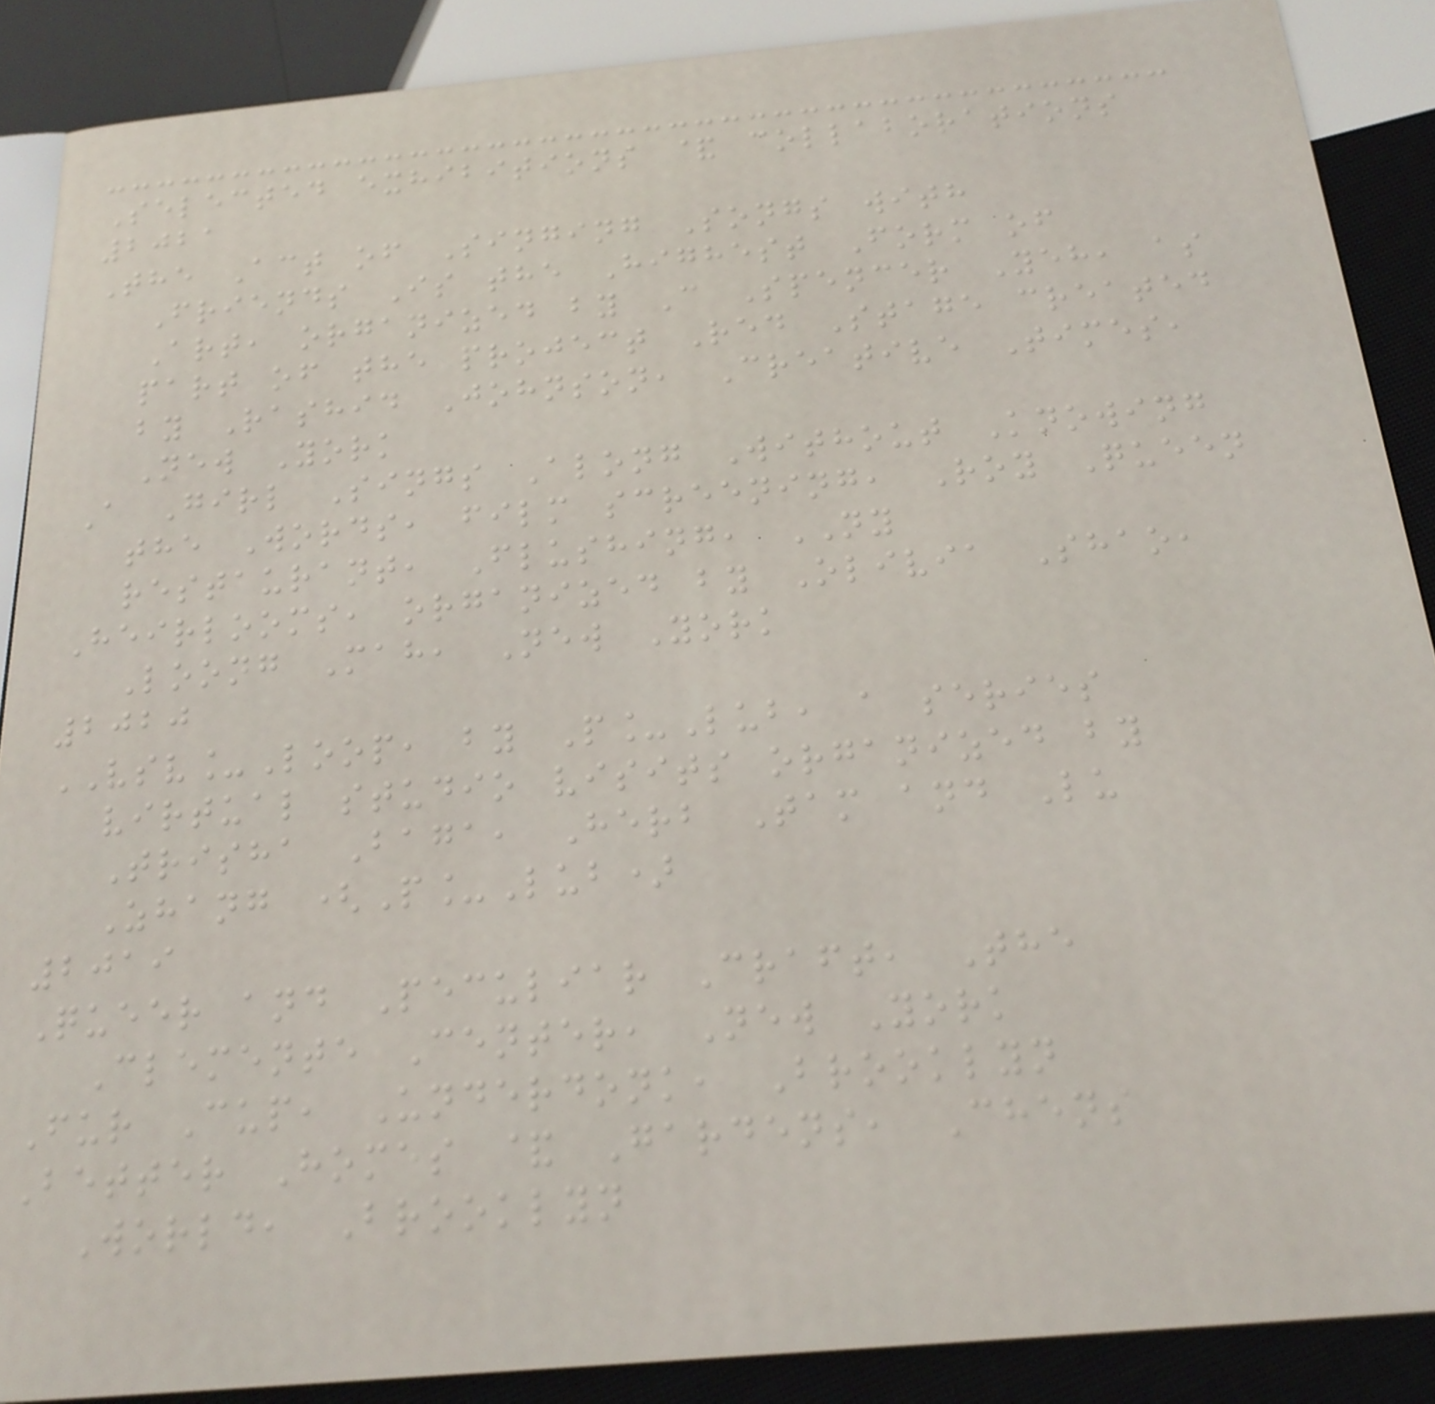Selected exhibitions & collaborations
2021
The Act of Singing Songs with
Friends Is the Highest Form of
Art, organized by C Spencer Yeh, as
part of the project Red Stage created
by Rashid Johnson, Creative Times,
New York
A Girl Sings Along Without Knowing
the Words, film screening, Roy Queen
restaurant, Flushing, NY
Heirlooms, organized by Olivia Shao,
Loong Mah, New York
2020
VSV_Loop, by P_Lub, a series
virtual studio visits organized by
Trisha Baga, Herb Tam and Lu
Zhang (P_Lub)
2019
Queer and Peculiar Craft, The
Clemente Center, New York
Fur Cup, Underdonk, Brooklyn
Better Homes & Gardens, Chens
World, Brooklyn
